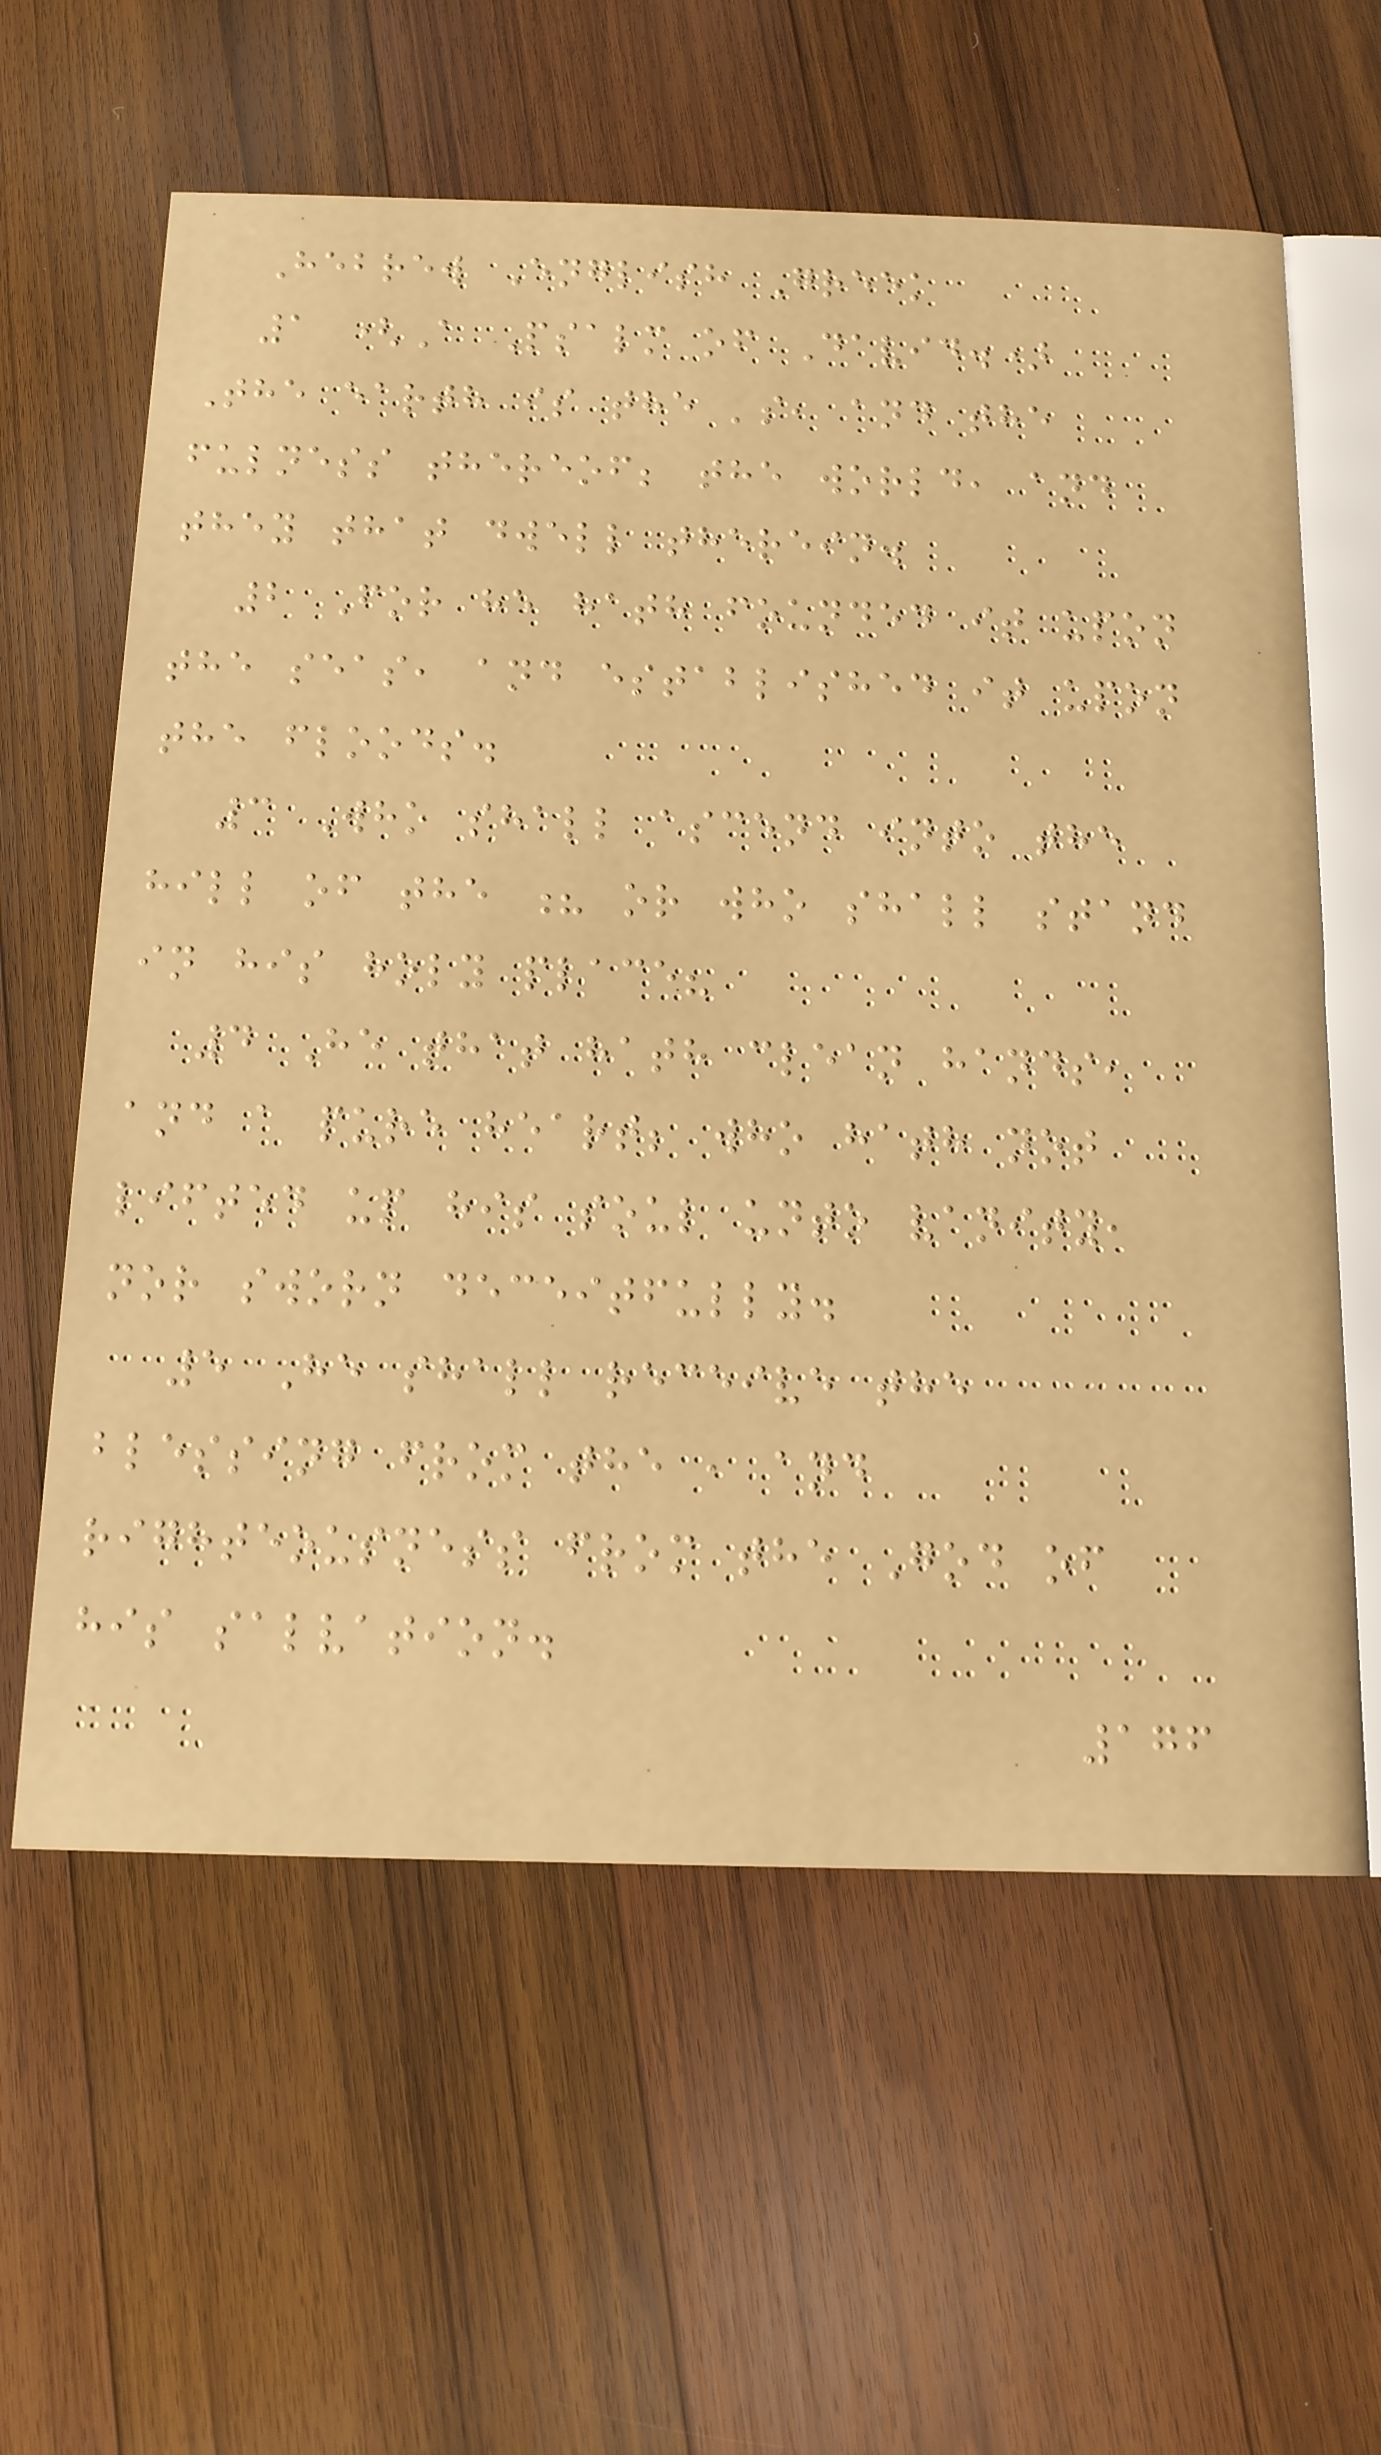Hebrew English Greek
1 (A Psalm of David.)
The earth is the 's, and the
fulness thereof; the world, and
they that dwell therein.
2 For he hath founded it upon
the seas, and established it upon
the floods.
3 Who shall ascend into the
hill of the ? or who shall stand
in his holy place?
4 He that hath clean hands,
and a pure heart; who hath not
lifted up his soul unto vanity,
nor sworn deceitfully.
5 He shall receive the
blessing from the , and
righteousness from the God of
his salvation.
176
